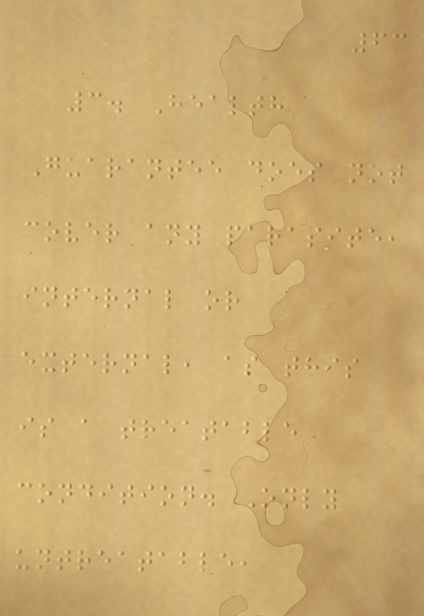63
3. Health
Guarantee does not
cover any parasite,
internal or
external, as this
is a treatable
condition. Only
untreatable,
